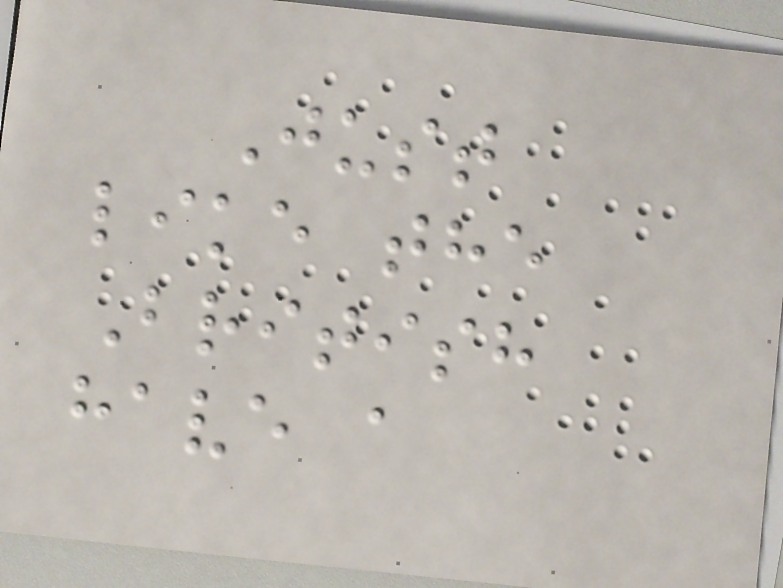Just
like the
British
have a
